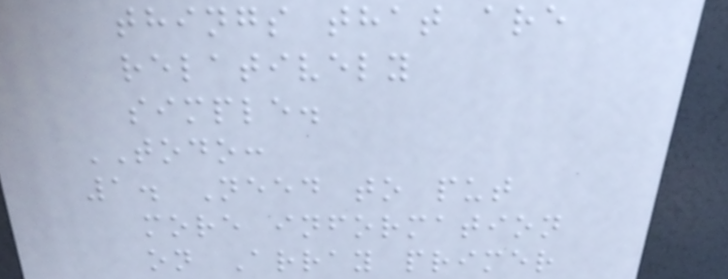things that are
relatively
simple.
TODO:
1. Need to put
more information
on Array primer
